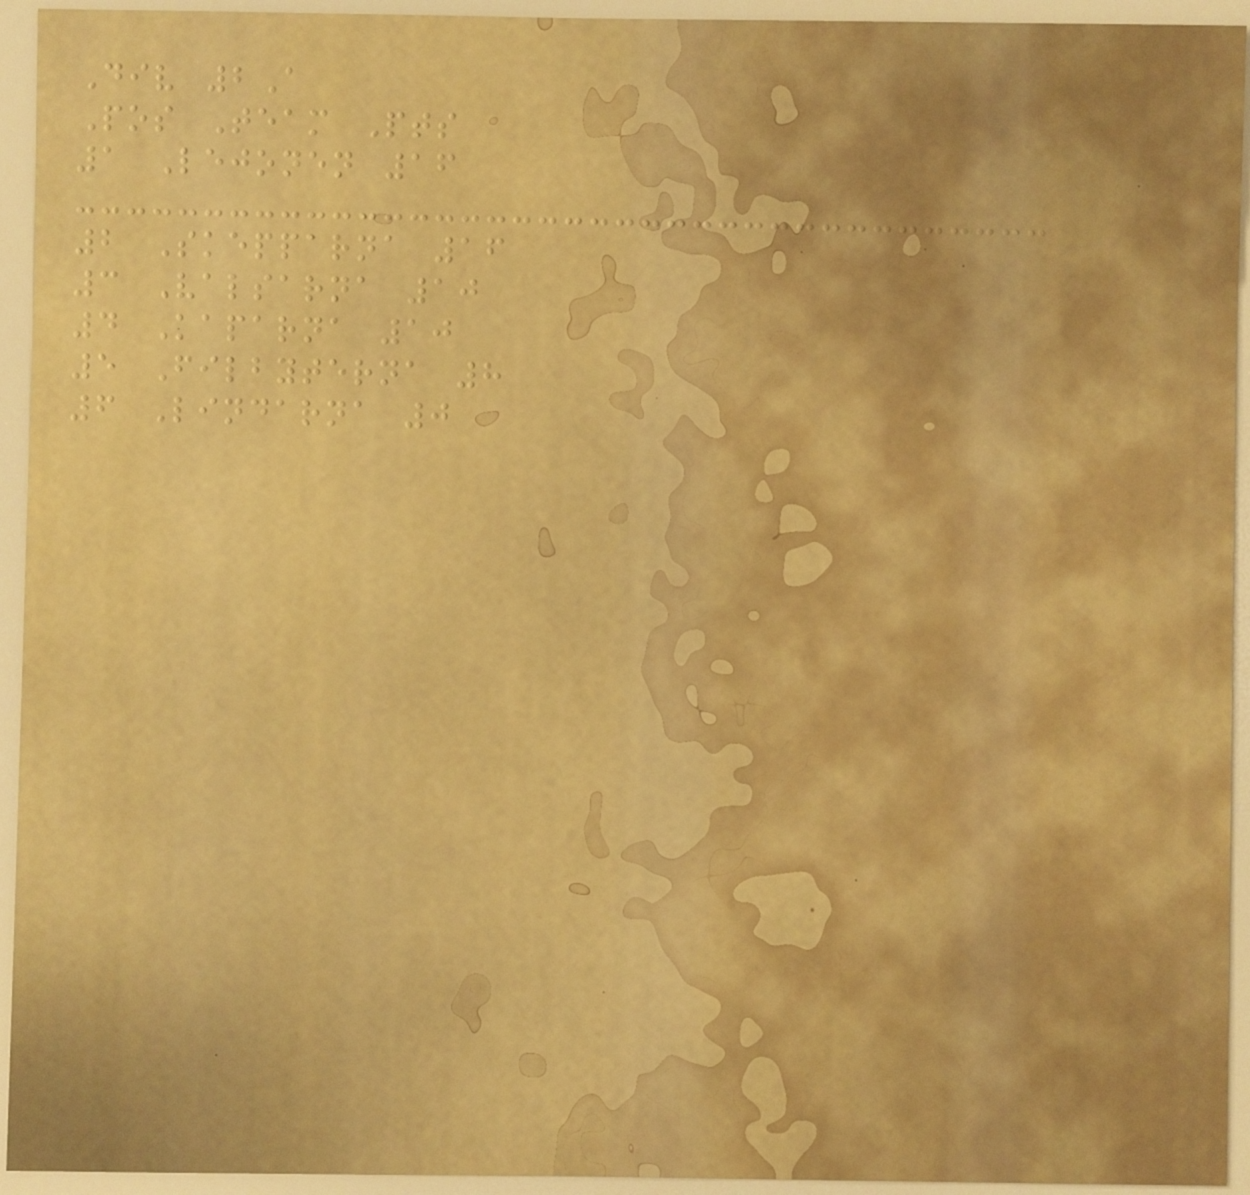Div 2A
Pos Team Pts
1 Lejonen 16
2 Skepparna 16
3 Valsarna 10
4 Kaparna 10
5 Filbyterna 8
6 Lindarna 0
